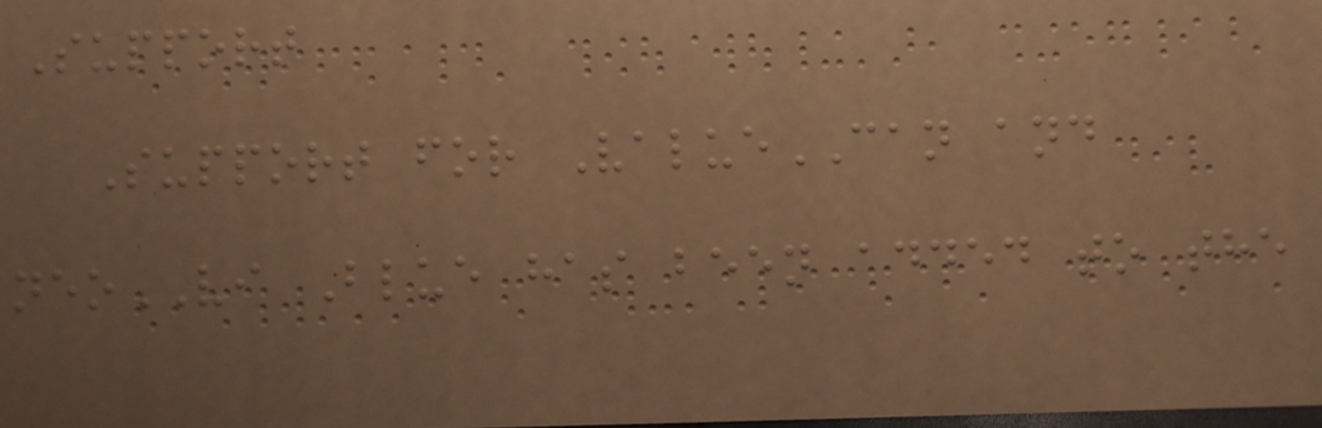Support
Support for ValueCAN and
neoVI Blue has been added to the
